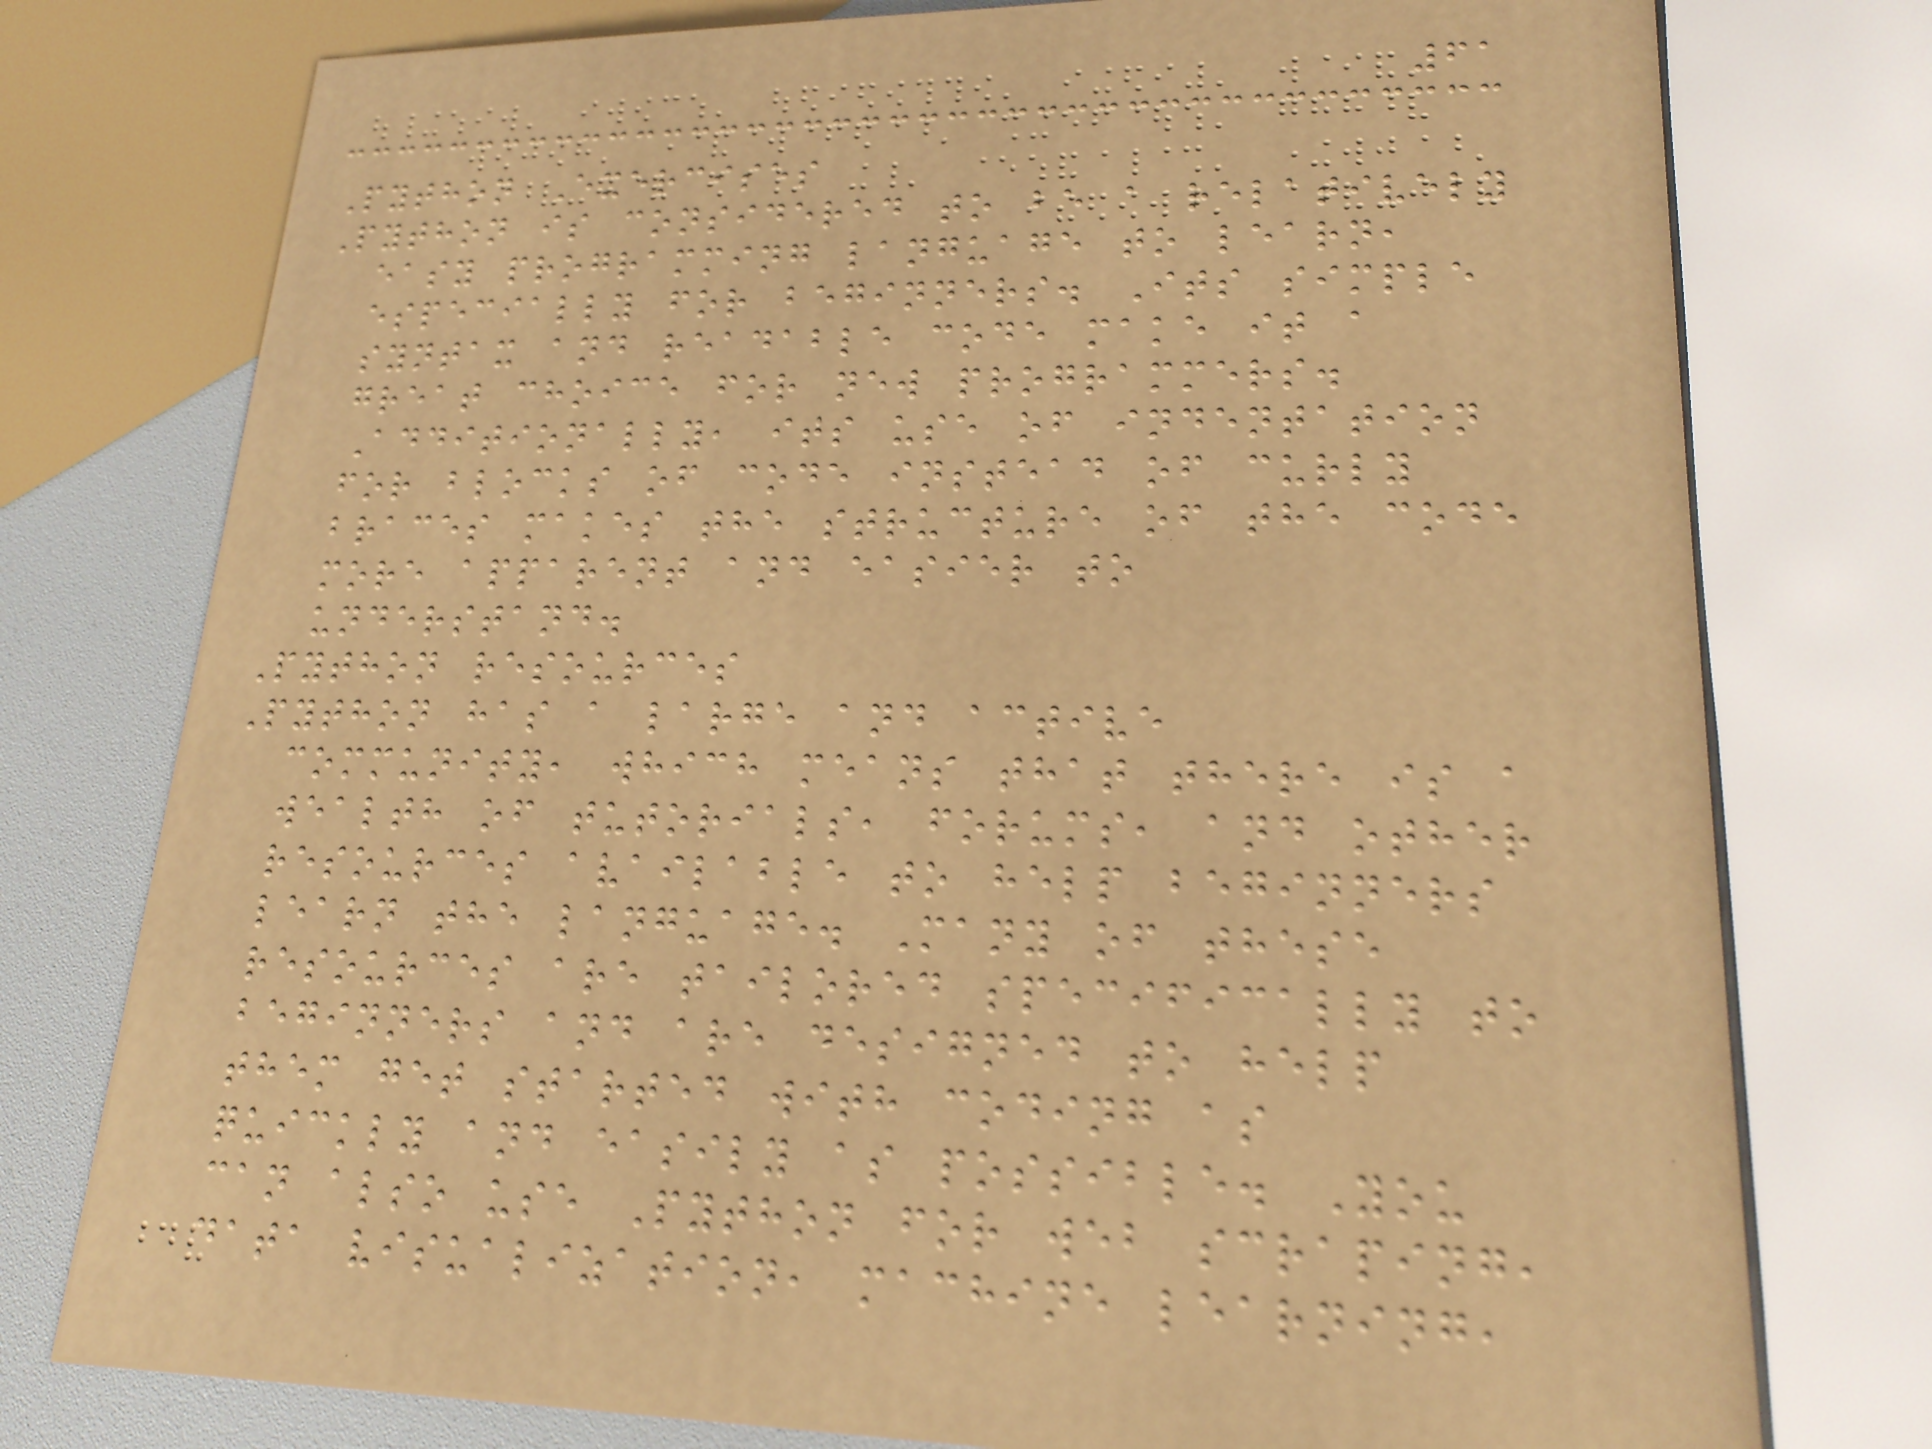61
Python Exercises
Python is considered to be a relatively
easy programming language to learn,
especially for beginners. Its simple
syntax and readable code make it a
great choice for new programmers.
Additionally, its use of indentation
for blocks of code instead of curly
braces makes the structure of the code
more apparent and easier to
understand.
Python resources
Python has a large and active
community, which means that there is a
wealth of tutorials, forums, and other
resources available to help beginners
learn the language. Many of these
resources are tailored specifically to
beginners and are designed to help
them get started with coding as
quickly and easily as possible. You
can also use Python for web scraping,
data visualization, machine learning,
